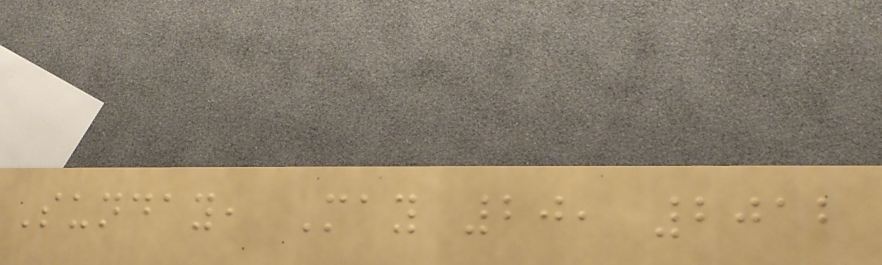Sunday, May 20, 2012
